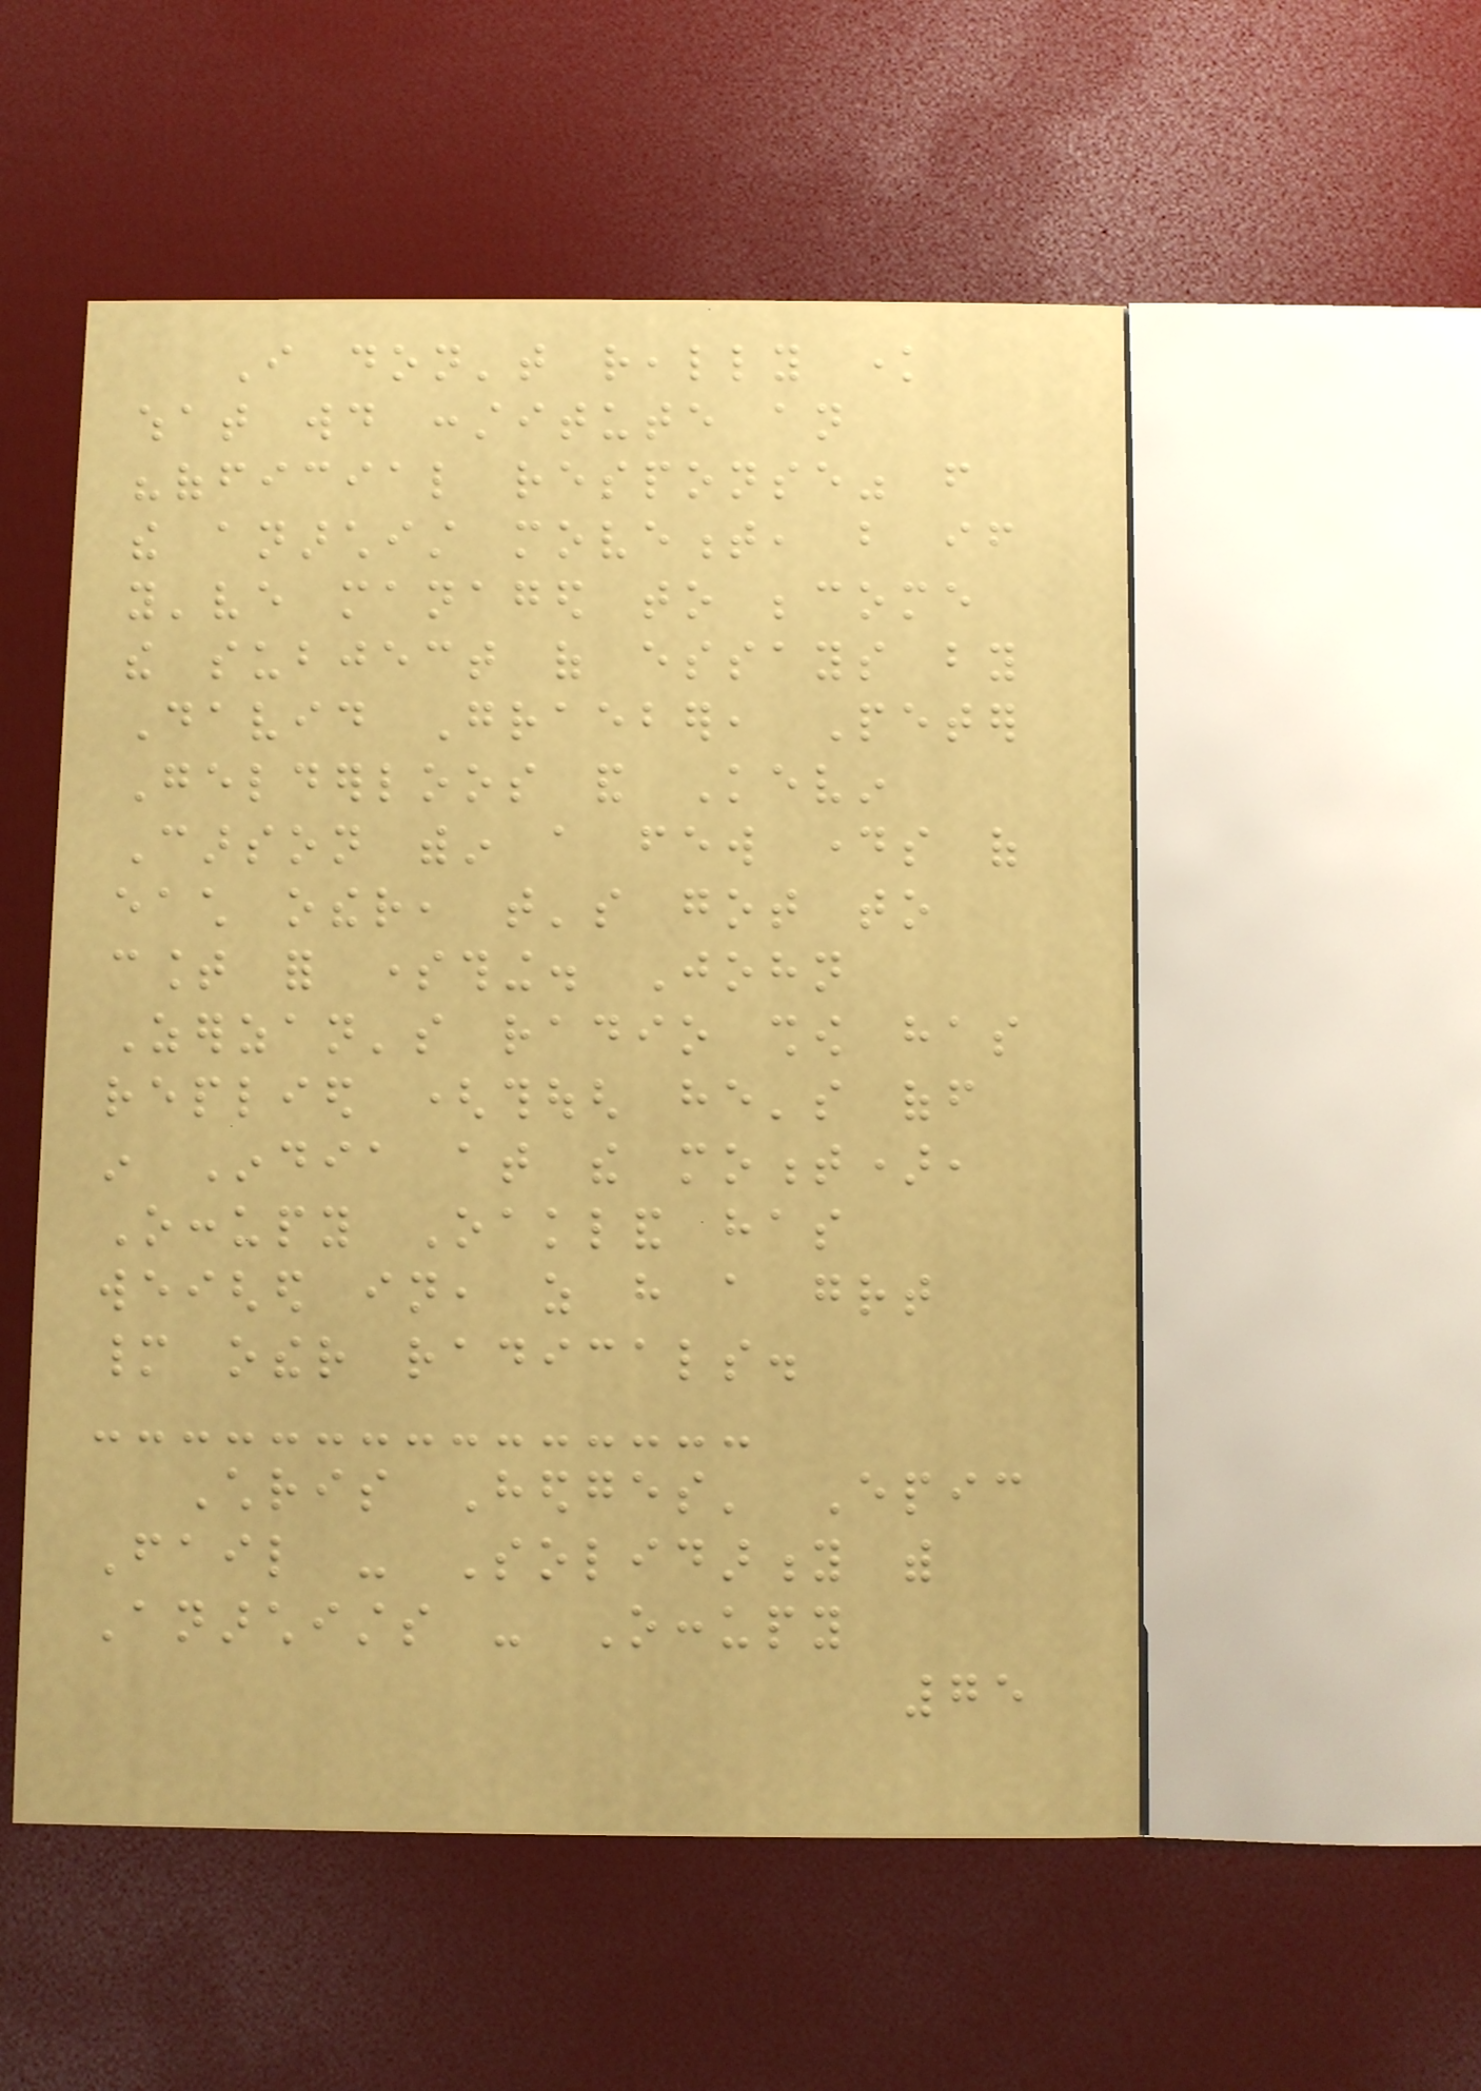I don't really know
what would constitute an
"official response" from
the anarchist movement, but if
you've managed to become
the subject of essays by
David Graeber, Peter
Gelderloos and Kevin
Carson within a few days of
each other, that's got to
count for something. John
Zerzan's radio show has
replied (though he's off
in India at the moment),
Occupy Oakland has
weighed in, as have a great
many other radicals.
Chris Hedges' Epic
Fail - Solidarity with
Anarchists - Occupy
75
